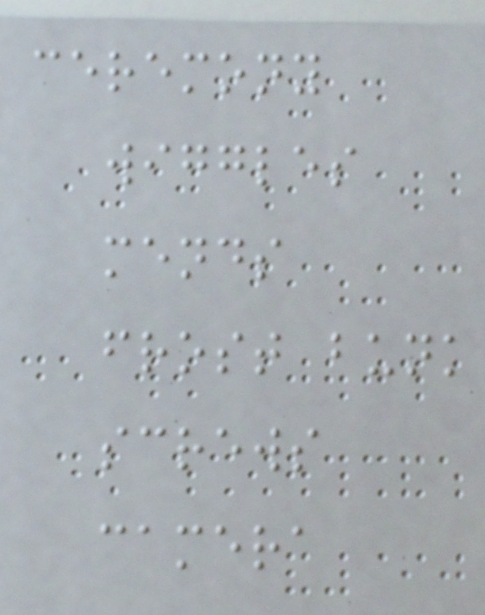ceremony
wiggles
mends
frost bunk
screws
camera
